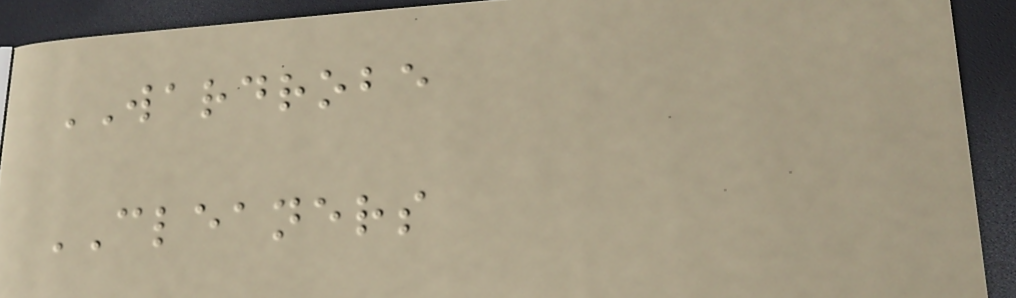WARDROBE
CLEANERS
